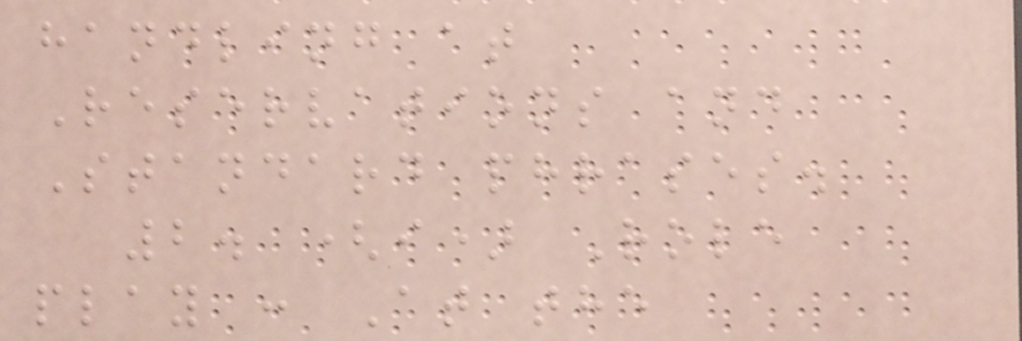handling at
Reservations and
Standard phrases.
2. (i) Role
play : At the
